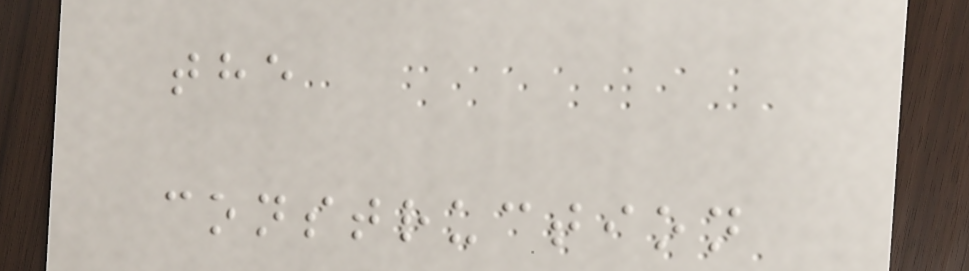the
construction
